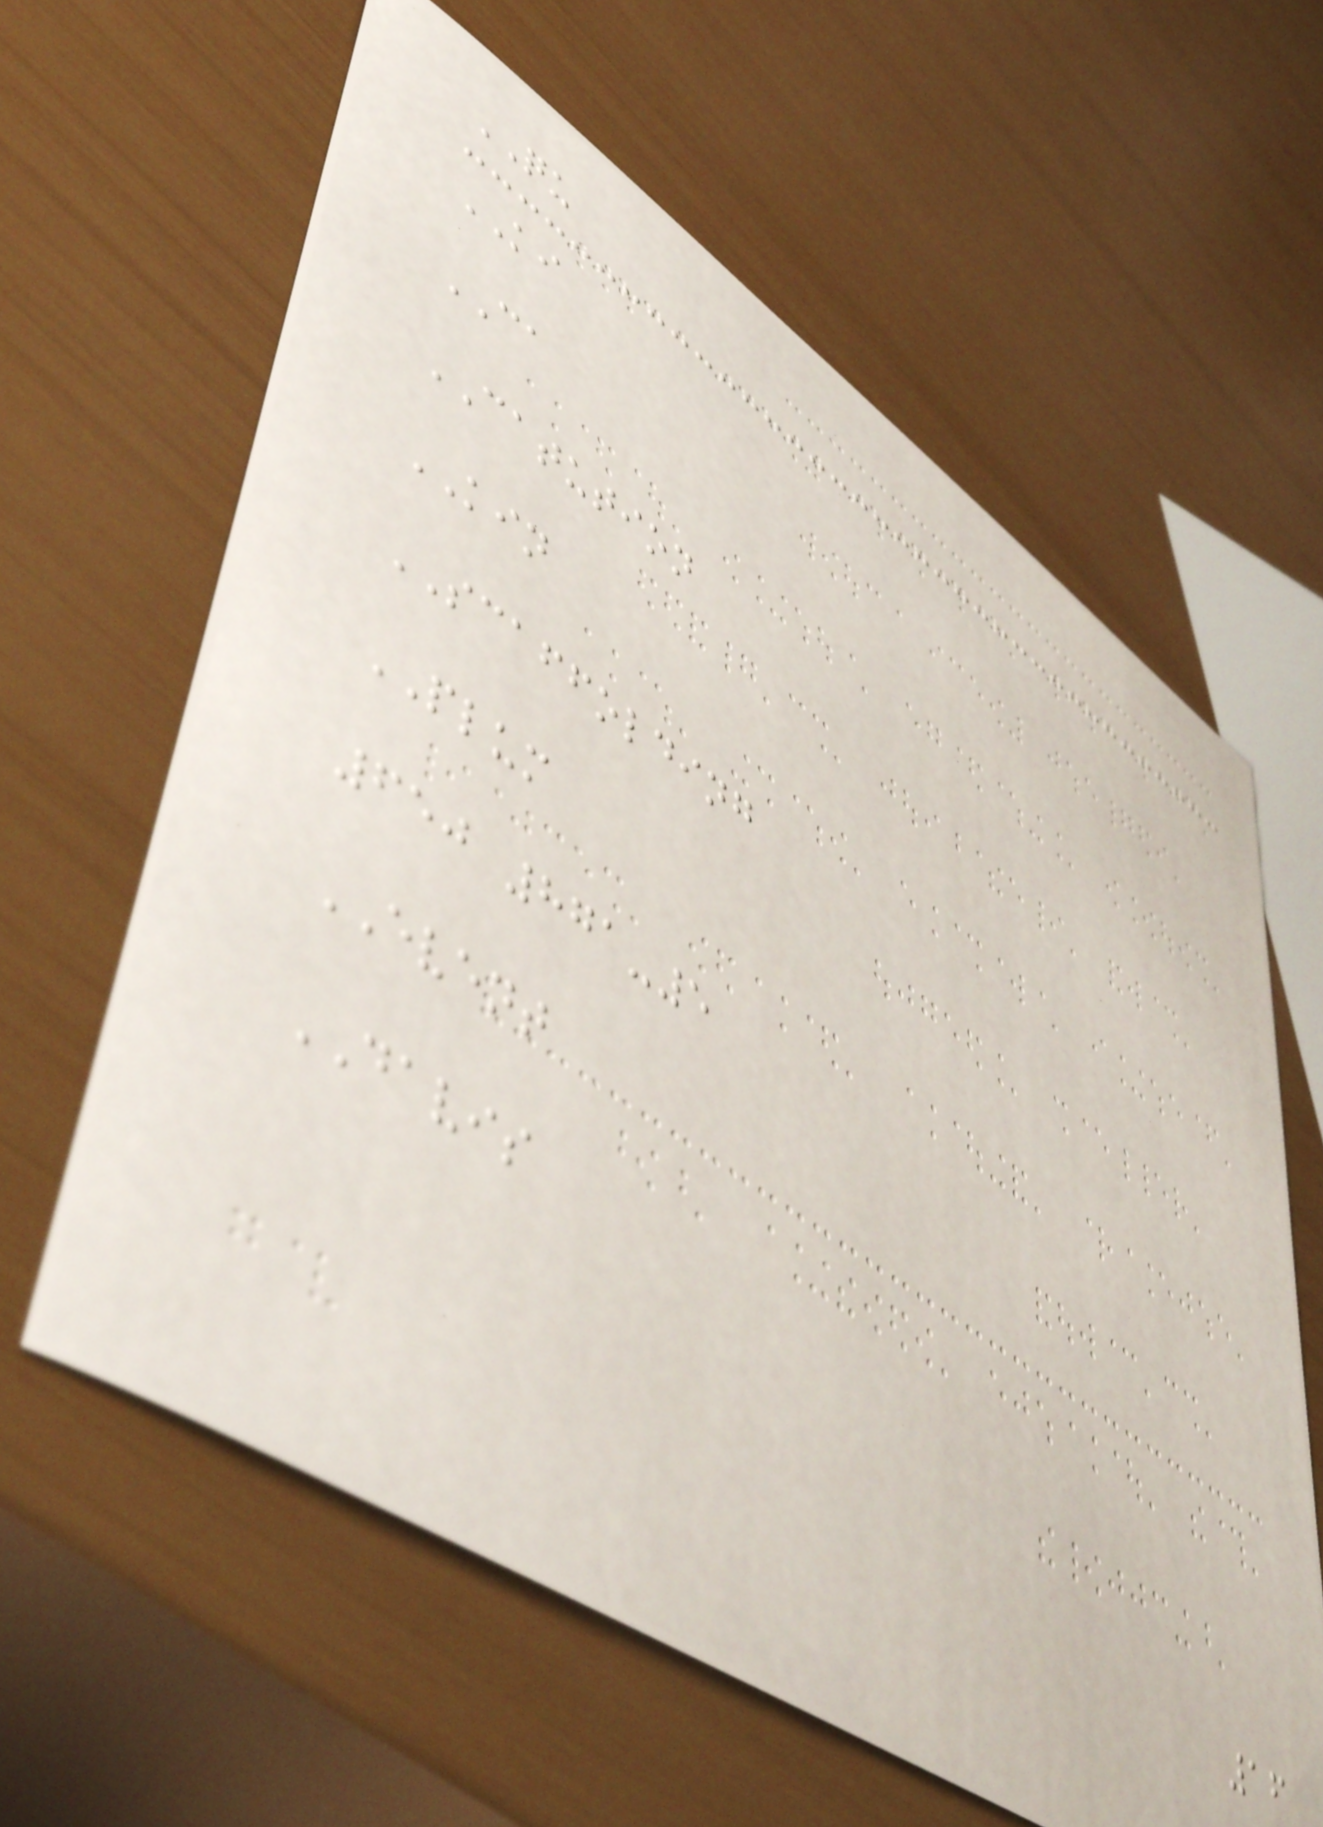QU
KI
CA
CATUTION
KIN
SCAFFOLDING
PLUM
650 871-5
EVENT
DAVIS
16
